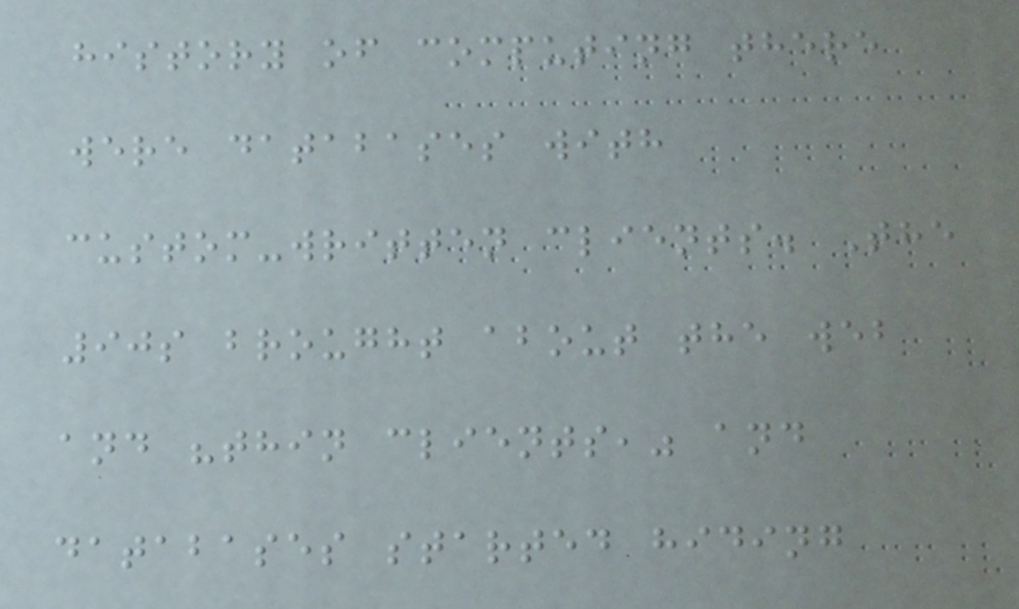history of computing there
were databases with
custom-written clients. The
90s brought about the web
and "thin clients," and
databases started hiding
